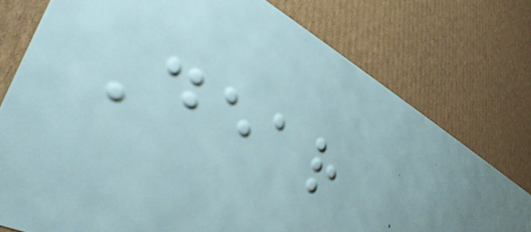Dear
